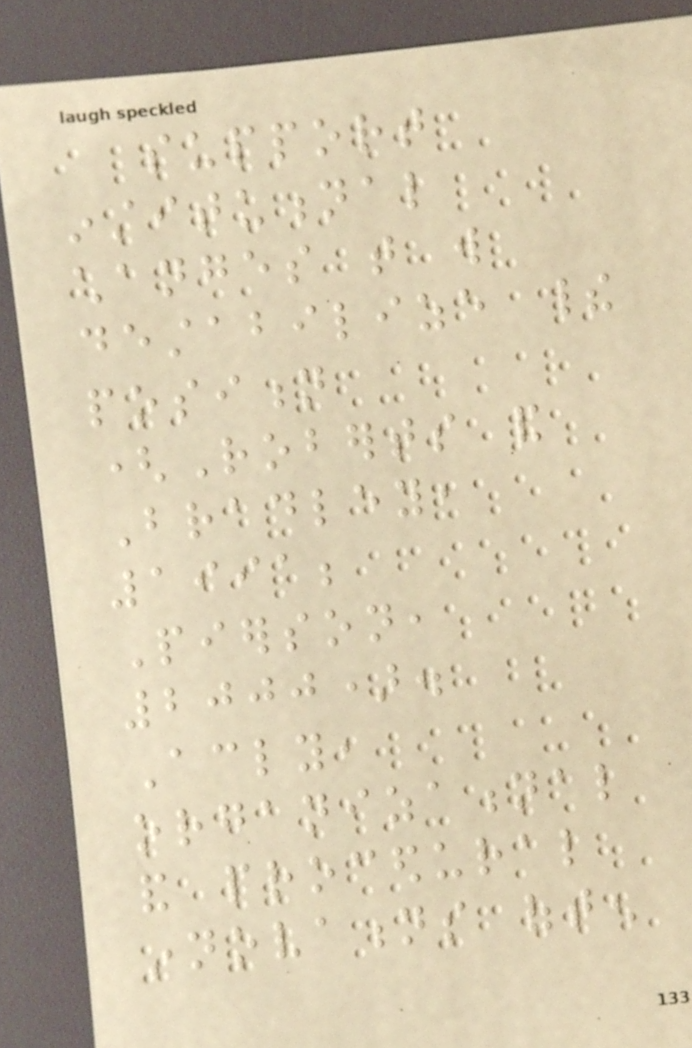support
institutional
changes that will
destabilize their
position
(Roberts and
Bradley,
1991;
Pierson,
2000).
Accordingly,
organizational
and procedural
innovations often
